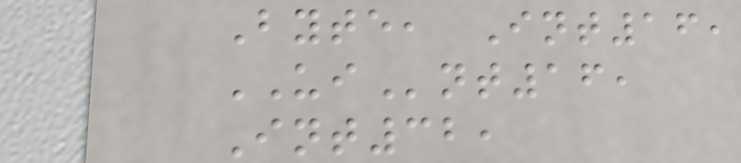Byte, Int16,
UInt16,
Int32,
